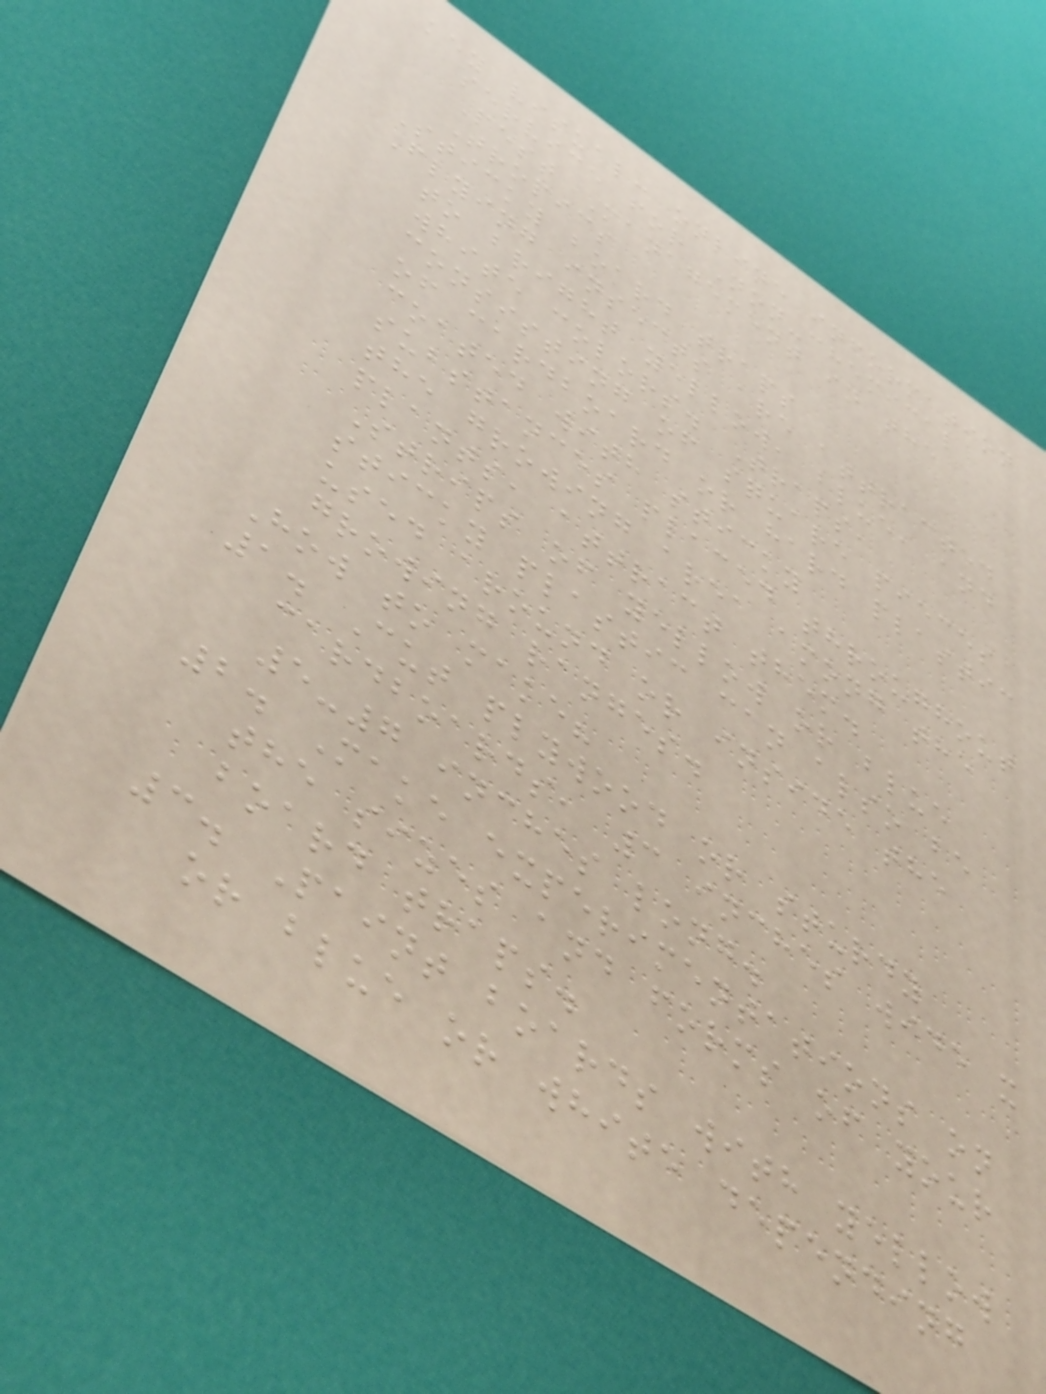key visual: online information
service for Non-chemical
Pest Management in the
Tropics
Sticky board traps
Flying insects are attracted
to bright yellow, blue, and
white colors. Traps,
consisting of square pieces
of cardboard or hard plastic
coated with sticky
substances placed throughout
the growing area among the
plants, attract them.
Strips of yellow or blue
sticky plastic can also be
used around or inside the
growing ranges.
How to make?
1. Cut plywood or sturdy
cardboards, 3 inches wide x
5-7 inches long.
2. Make experimentations on
the sizes and forms of your
board traps.
3. Paint boards with yellow
or blue or white depending
